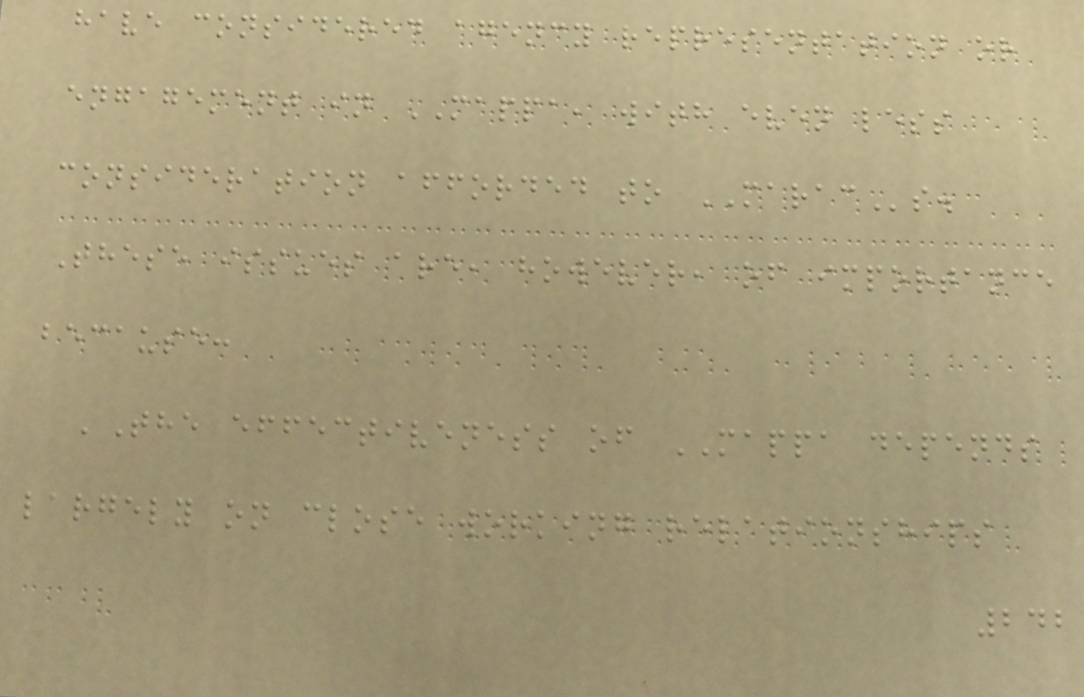have considered agency representation or
engagement in MAPPA, with even less
consideration afforded to MARACs.
These issues are, however, of importance
because:
'The effectiveness of MAPPA depends
largely on close working relationships
242
